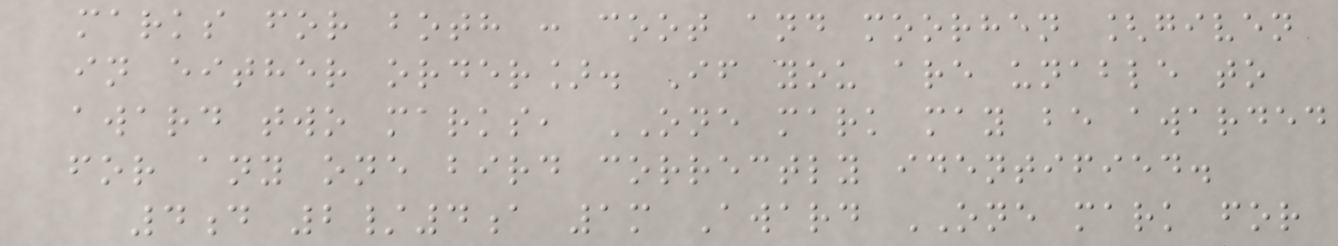marks for both : coot and moorhen [given
in either order]. If you are unable to
award two marks, ONE mark may be awarded
for any one bird correctly identified.
4d 2/4a 1m Award ONE mark for
